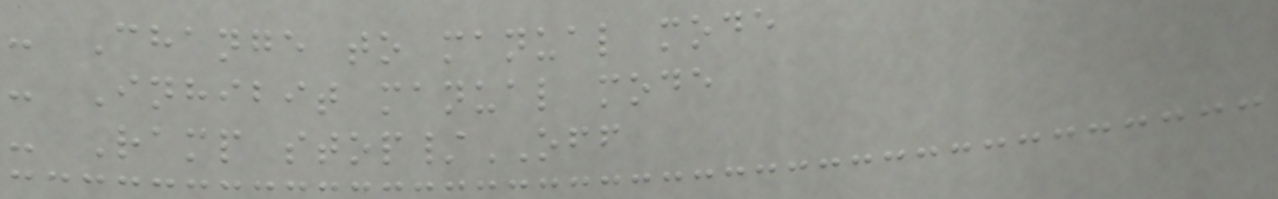- Change to manual mode
- Inhibit manual mode
- Ramp stop/OFF
